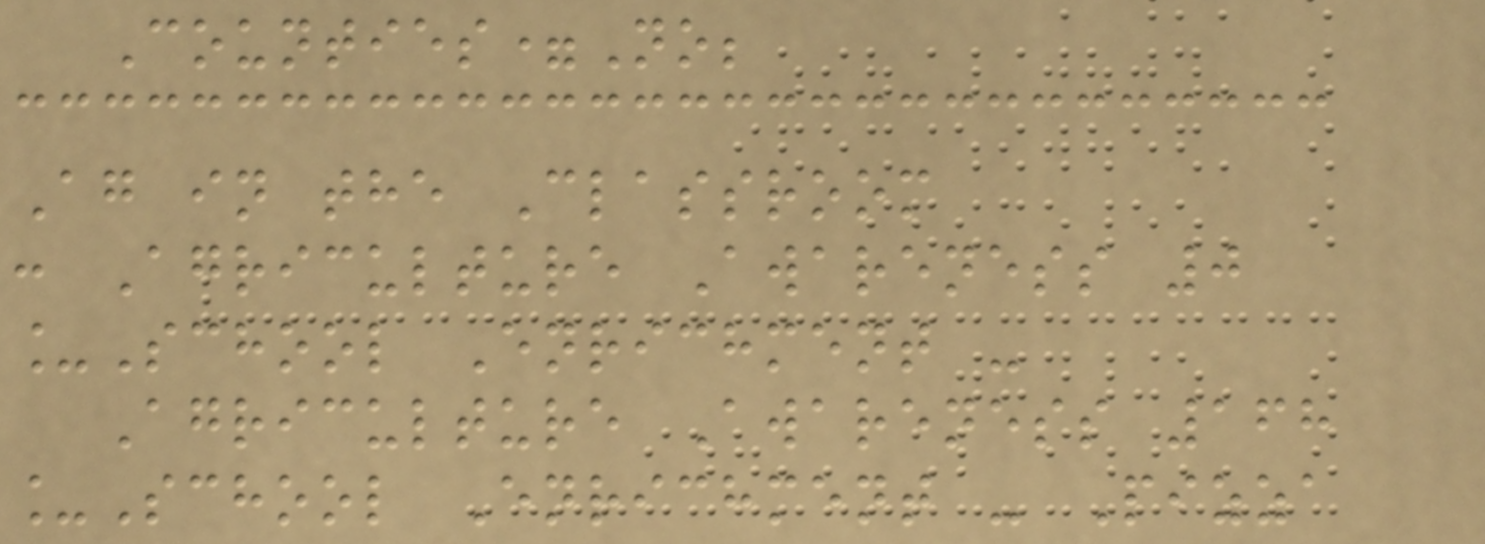Counties=No;
Ag in the Classroom
: Agriculture Awareness 0
_School Enrichment -
Agriculture Awareness 168
_School Enrichment - Pizza
